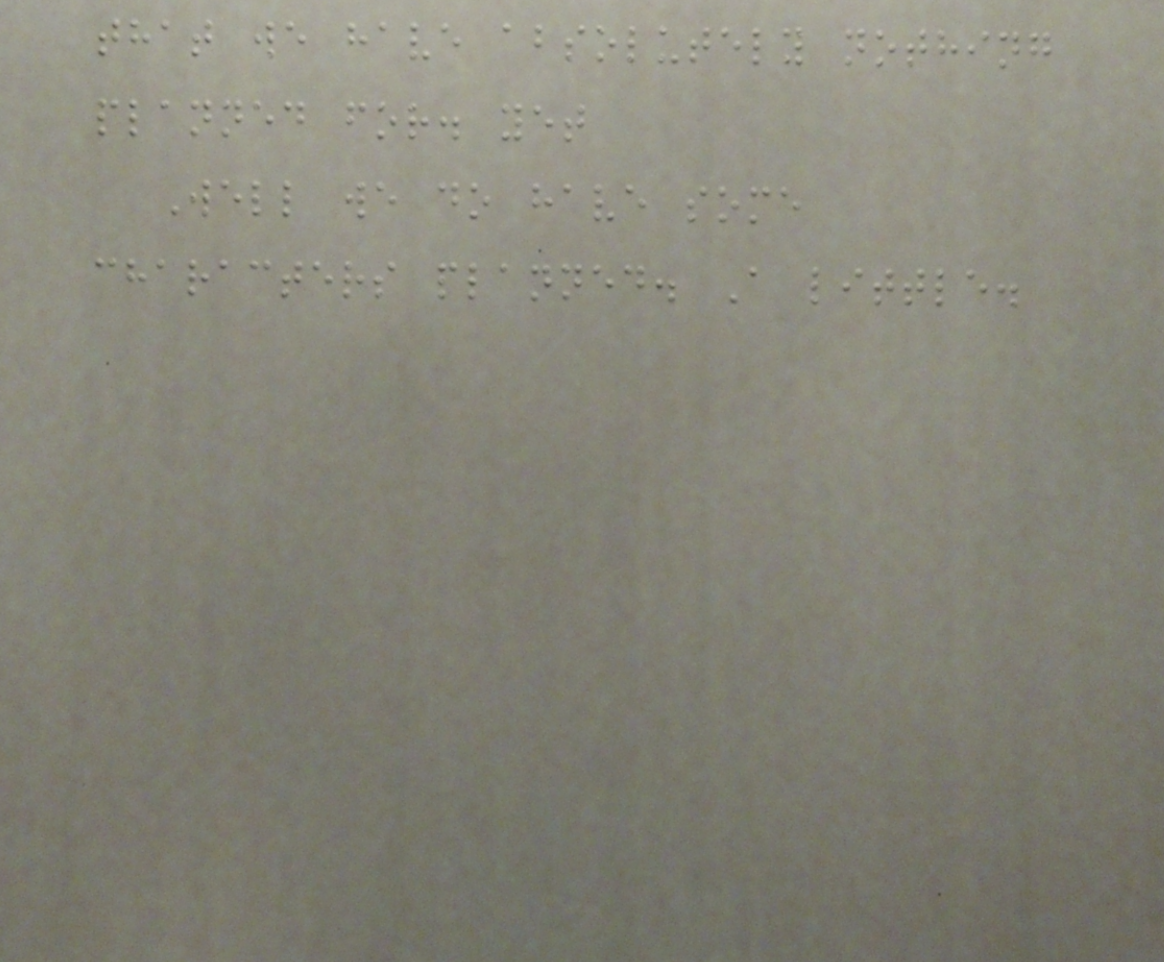that we have absolutely nothing
planned for. yet
Well we do have some
characters planned. A little.
